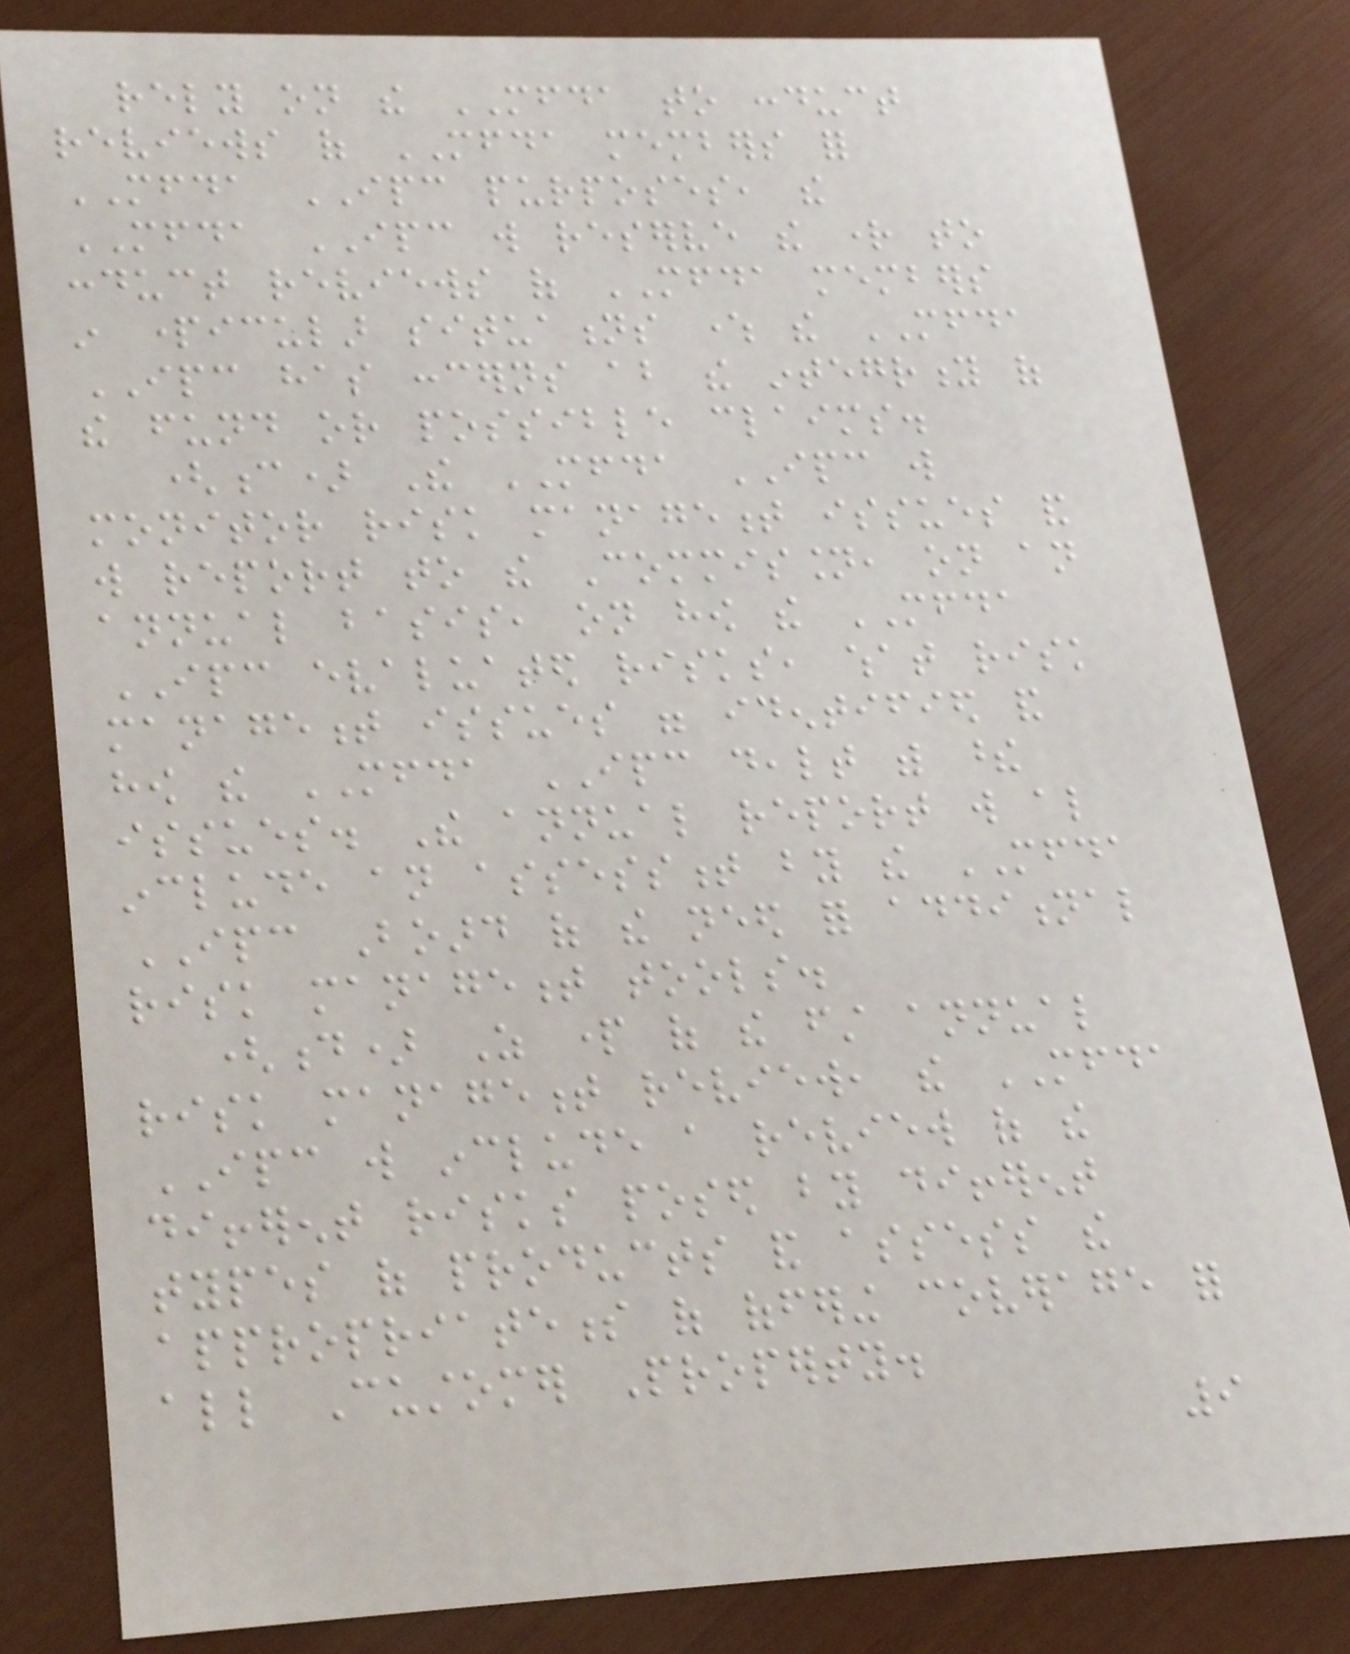rely on the MFDA to conduct
reviews of MFDA members for
MFDA IPC purposes, the
MFDA IPC will reserve the right to
conduct reviews of MFDA members
in particular situations where the MFDA
IPC has concerns about the integrity of
the fund or possible claims.
(c) The MFDA IPC will
monitor risk management issues and
will report to the Commission, on an
annual basis, on how the MFDA
IPC evaluated risks, what risk
management issues were identified and
how the MFDA IPC dealt with these
issues. The annual report will also
include an assessment by the MFDA
IPC Board of the need for additional
risk management tools.
(d) As part of the first annual
risk management review, the MFDA
IPC will include a review of the
different risks posed by different
types of products and assess the
appropriateness of offering coverage for
all Customer Property.
9
